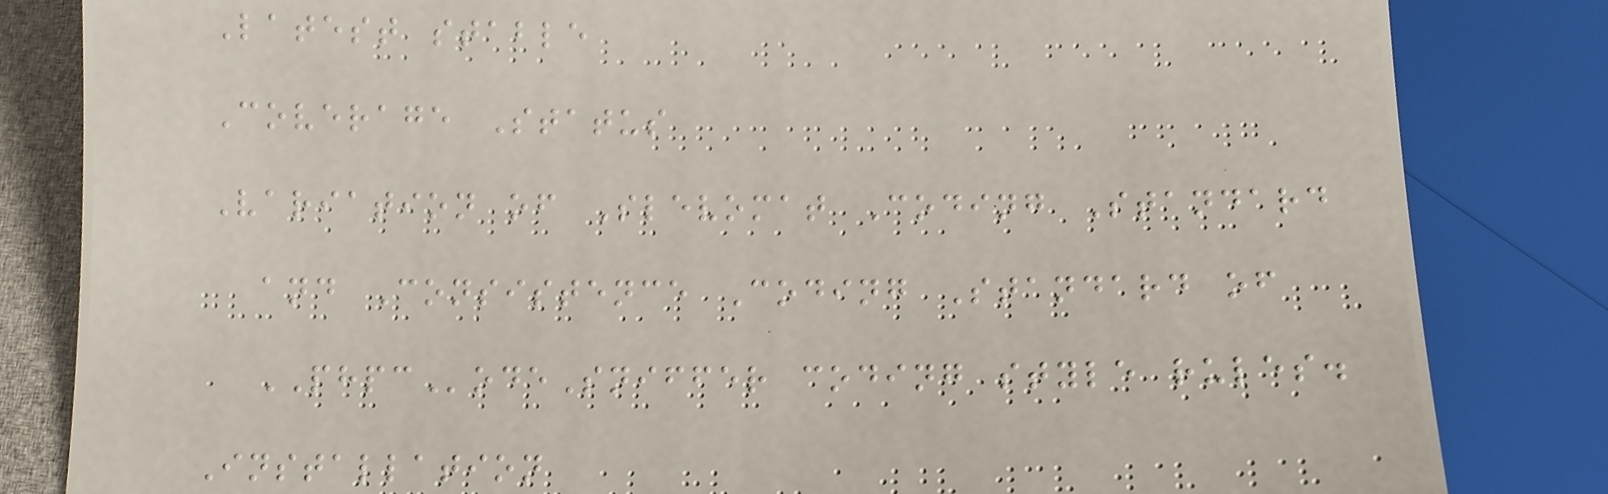Latest stable
Coverage Status
Variation of Slevomat Coding Standard
and Consistence Coding Standard of
PHPCodeSniffer coding style rules.
Installation
